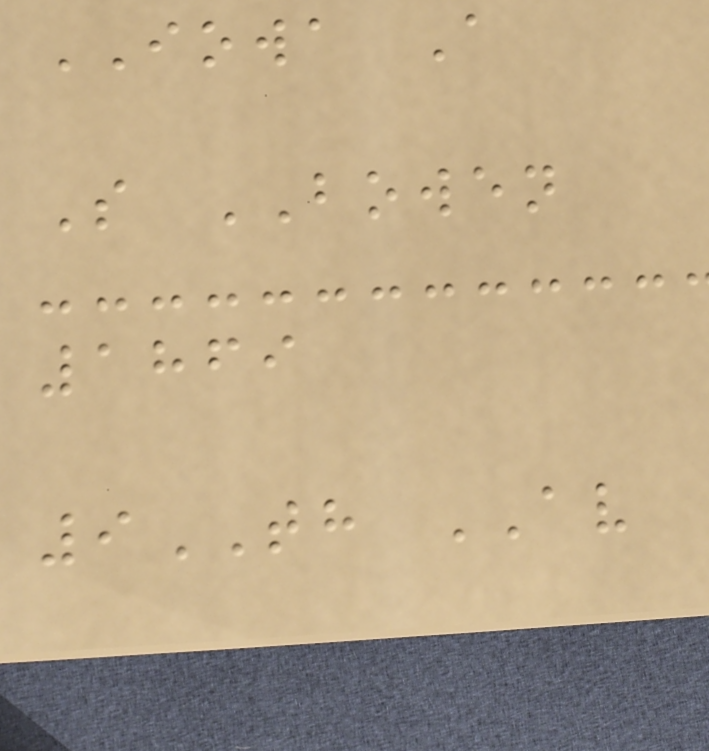IOWA A
S BOWEN
1869
9TH AV
